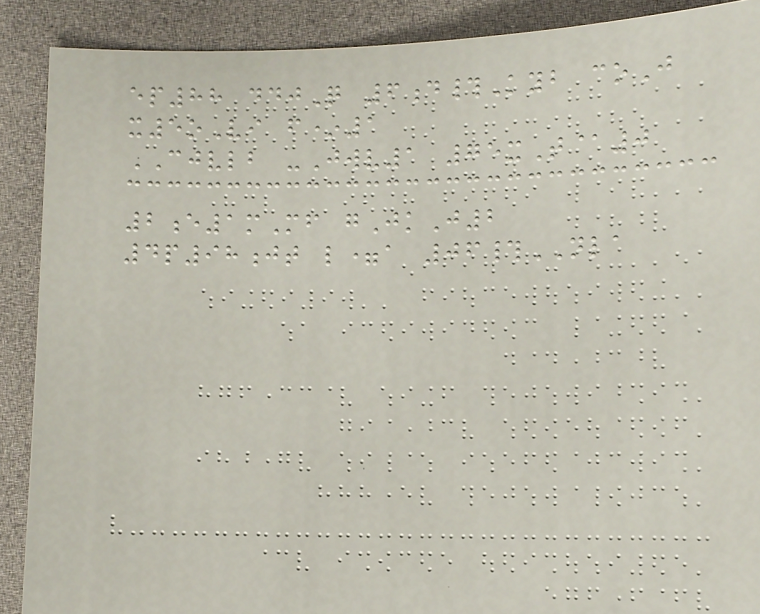ep88 ddjQ 6d#Kyb coJ
x5oVi f*1
CJVLB -Jwv1 75xT@0
2e1mMf gJkJ2
4p98jt l=a 06#NLA
